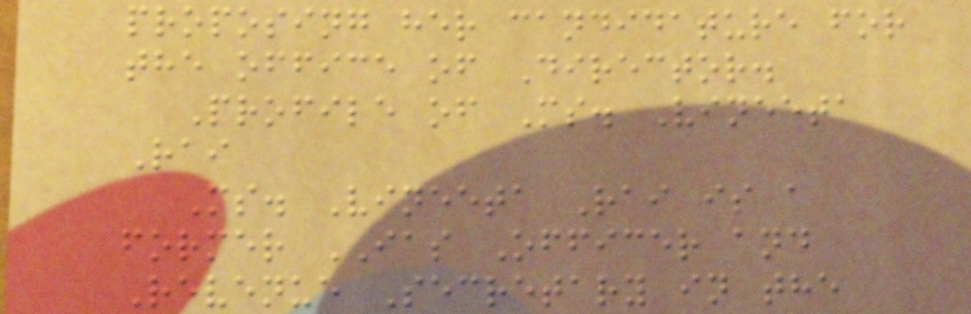proposing her candidature for
the office of Director.
Profile of Ms. Vineeta
Rai
Ms. Vineeta Rai is a
former IAS Officer and
Revenue Secretary in the
